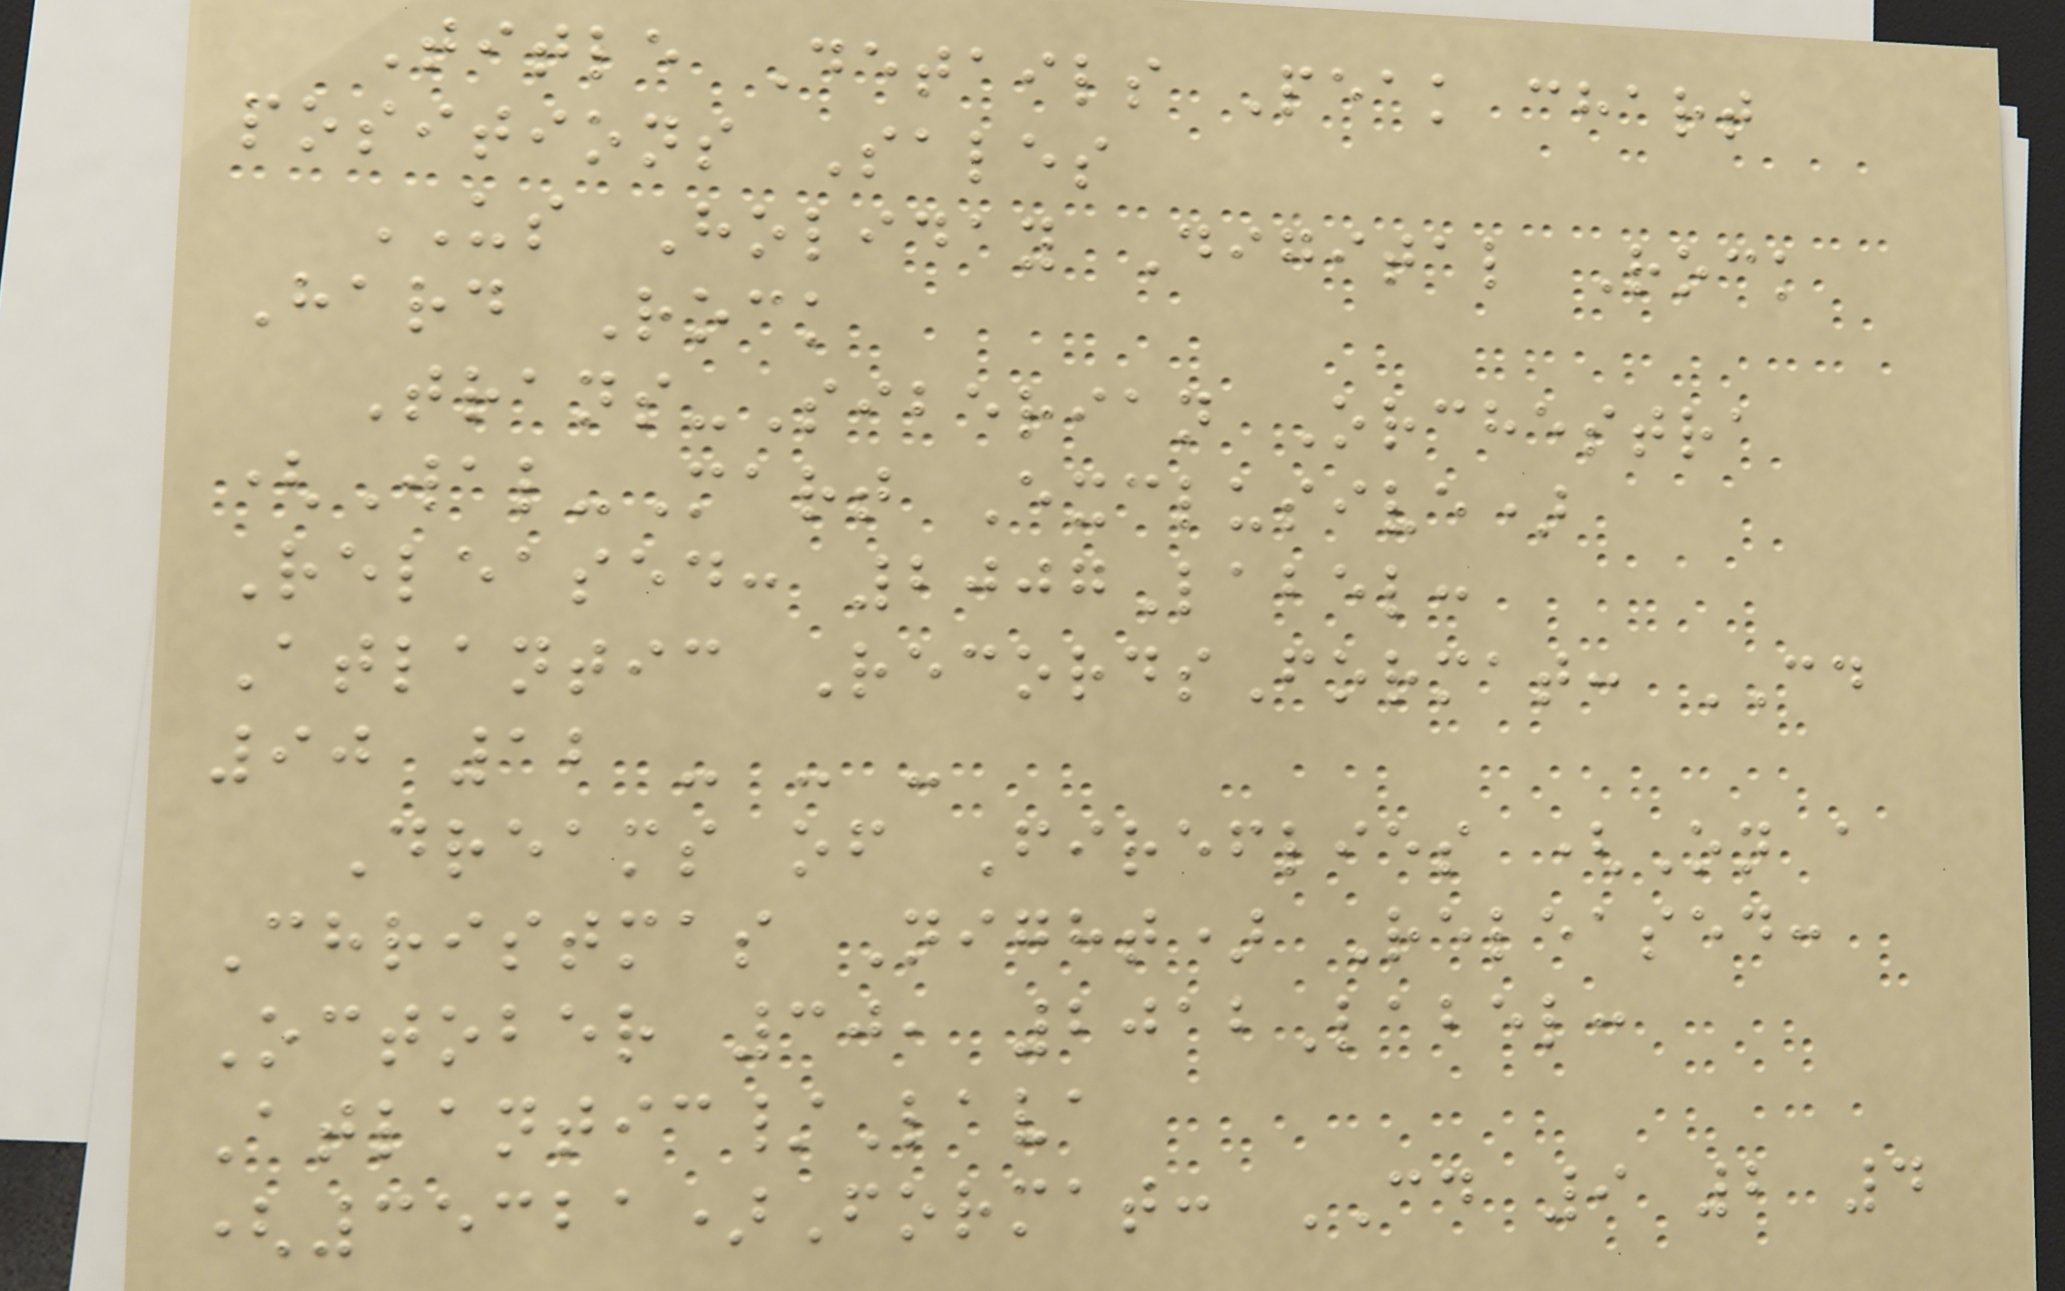Title Details Peak chart
positions Sales
US Holiday Digital Rock
Hard Rock
Trans-Siberian Orchestra
(Wal-Mart Exclusive)
Released: 2007Label:
Atlantic RecordsFormat: CD
90 12 - - -
Dreams of Fireflies (On a
Christmas Night) Released:
October 30, 2012Label:
Atlantic/Lava
(35321)Format: CD 9 2 4
